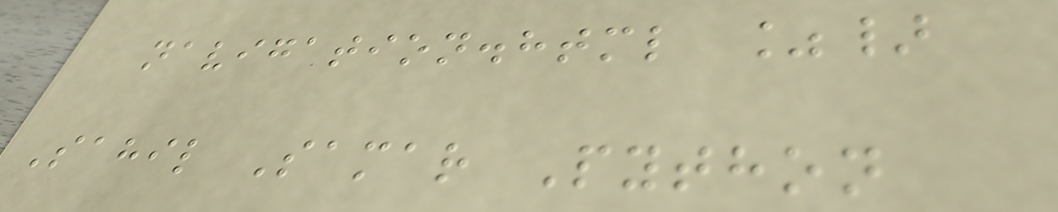navigation.html %}
Sahil Samar Python
